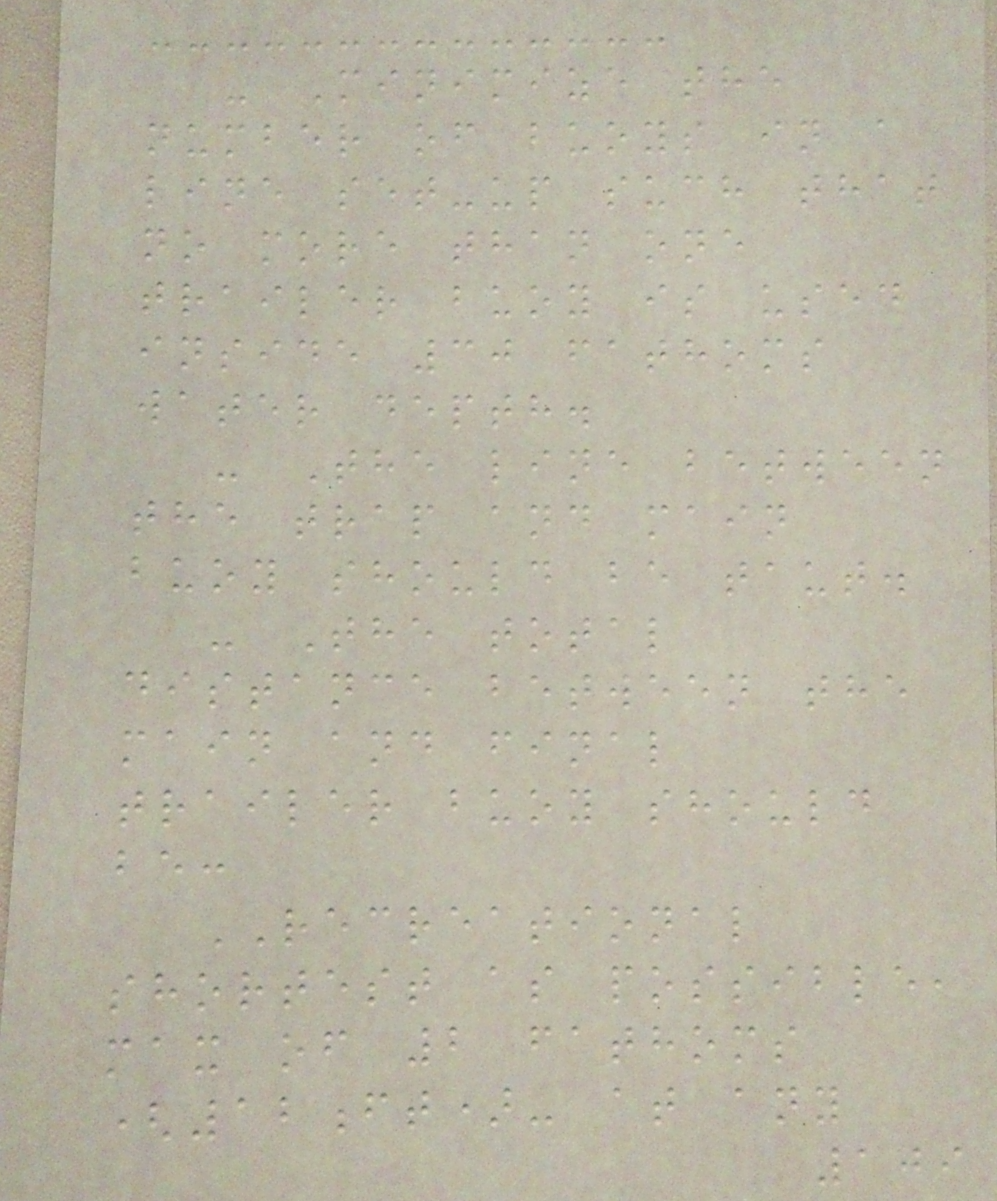- Minimize the
number of buoys in a
line set-up such that
no more than one
trailer buoy is used
inside 30 fathoms
water depth.
- The line between
the trap and main
buoy should be taut.
- The total
distance between the
main and final
trailer buoy should
be:
RECREATIONAL
shortest as possible,
max of 2 fathoms
(12ft)- at any
109
